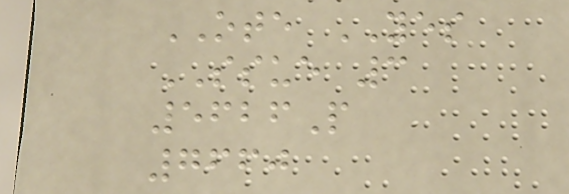OTE YES
SSUE 3
5626P
7660
